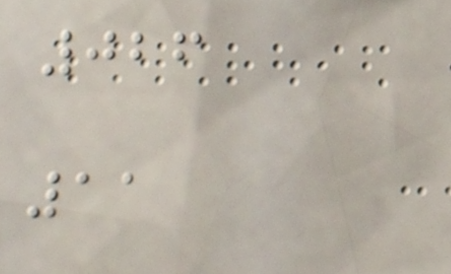026
11
